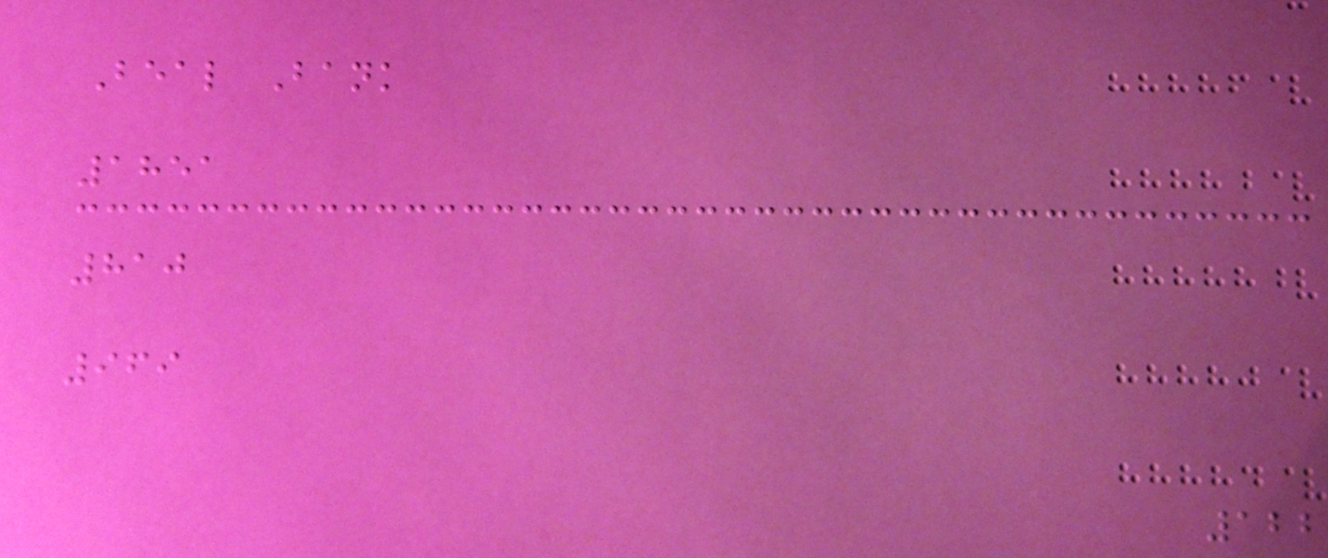Beal Bank
1851
810
969
122
